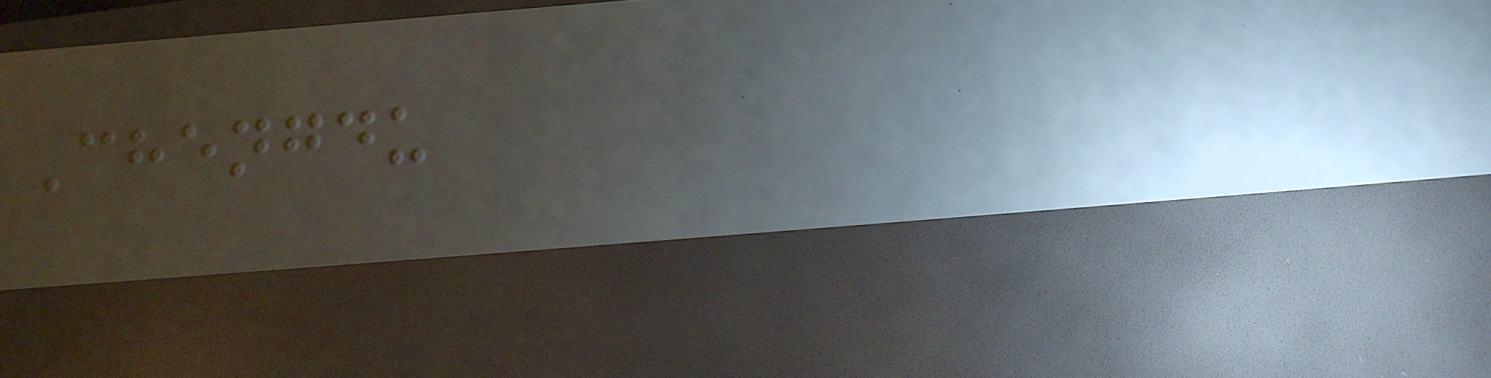Chengdu
